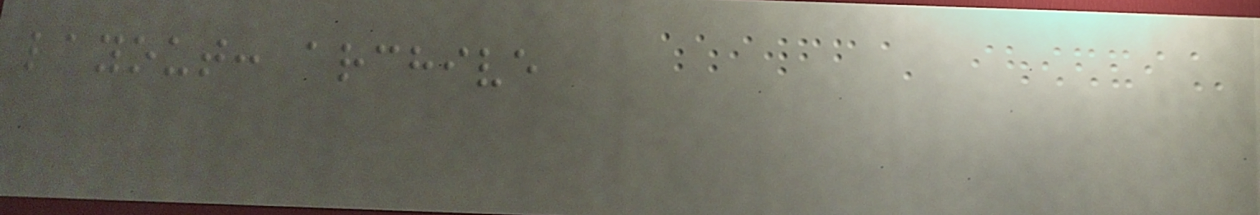layout: archive
